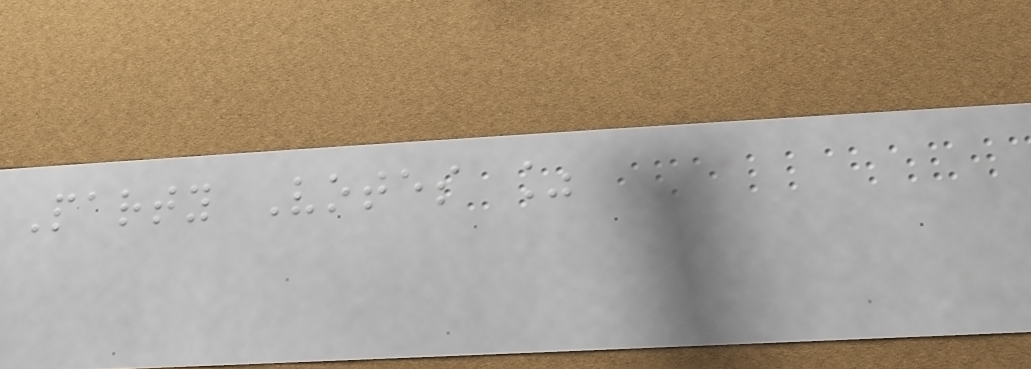Party Votes %
